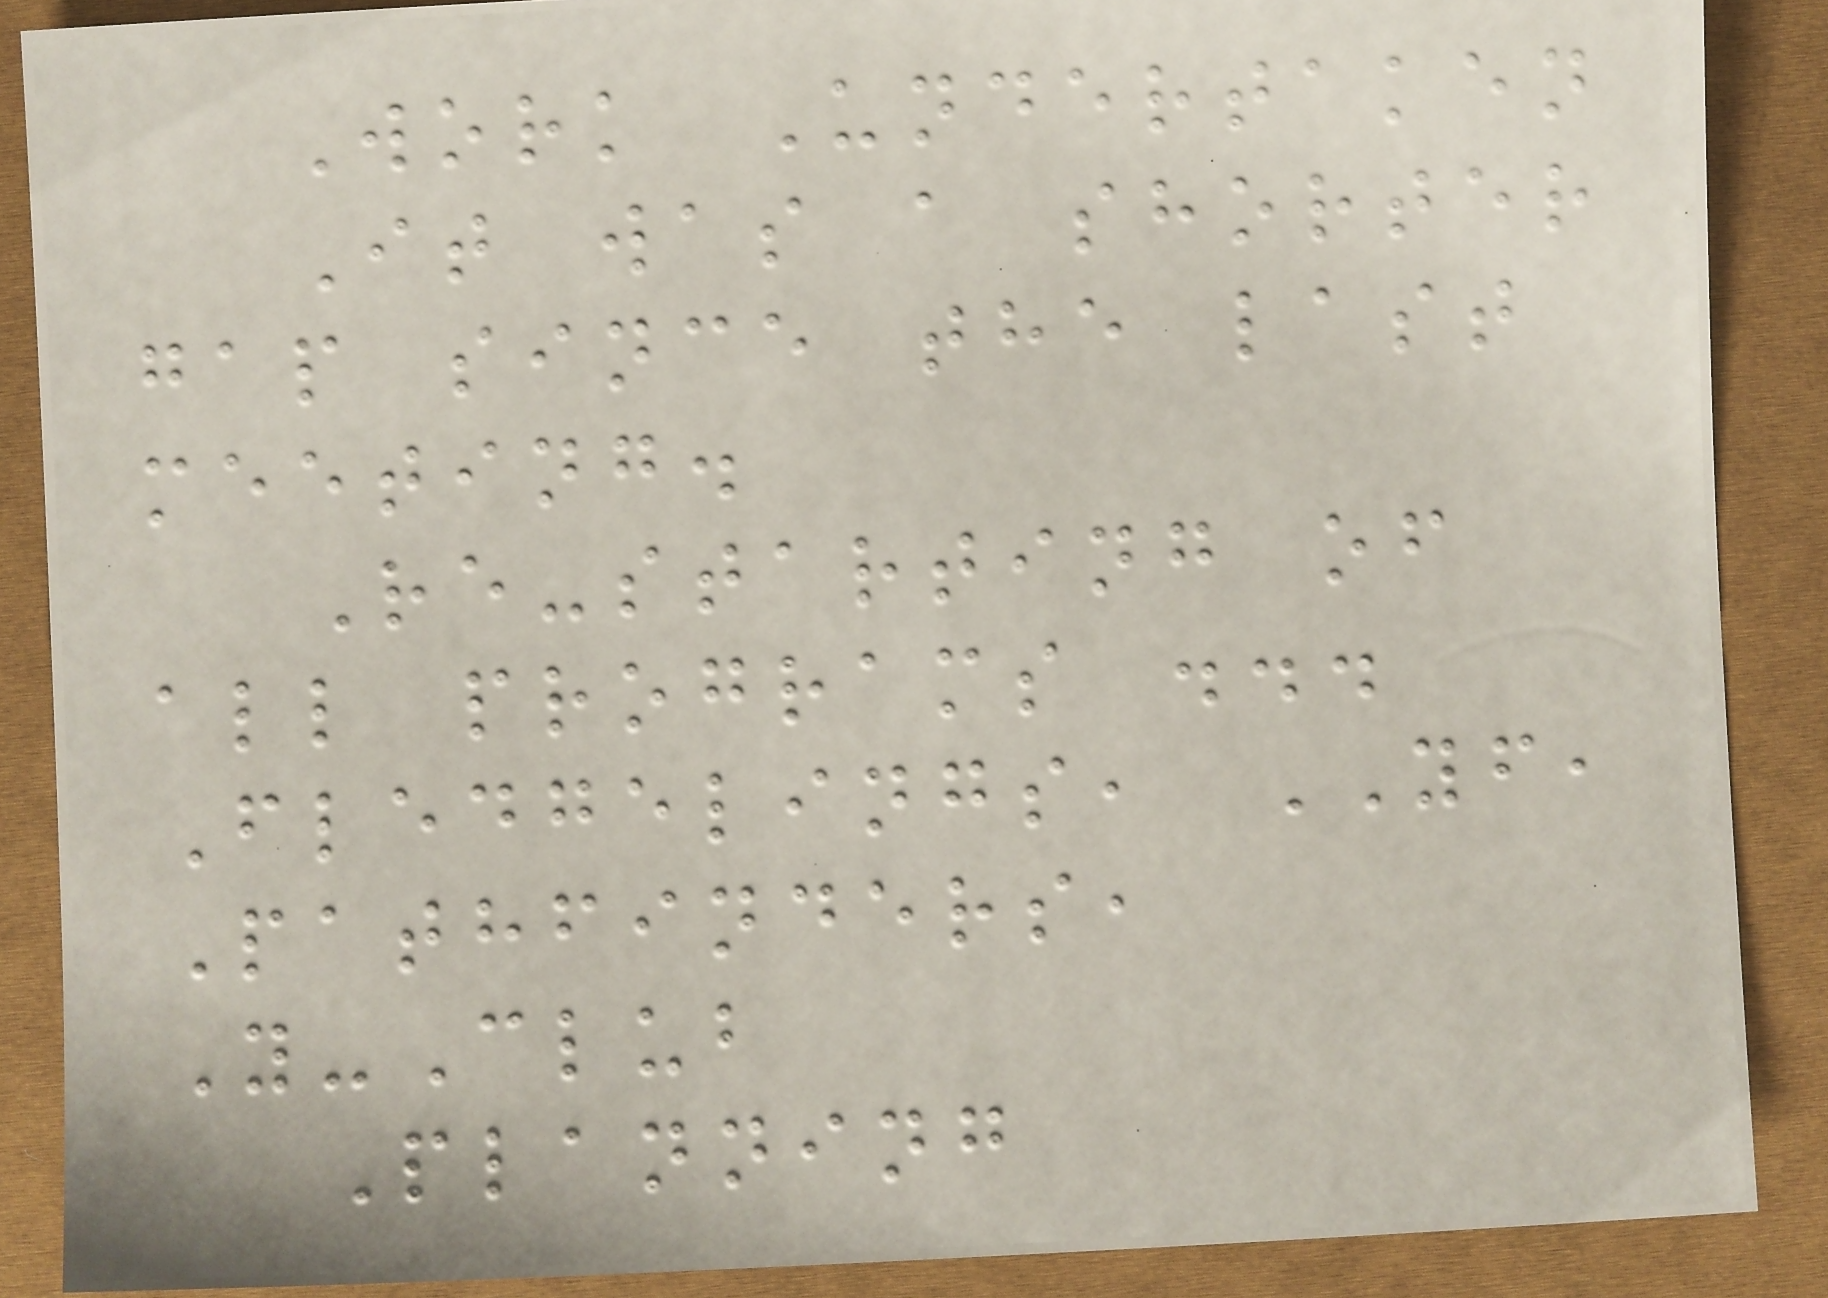Work Undertaken
It was a shorter
gap since the last
meeting.
Re-starting of
all programs ...
Fledgelings, YF,
Pathfinders,
Y-Club
Planning
